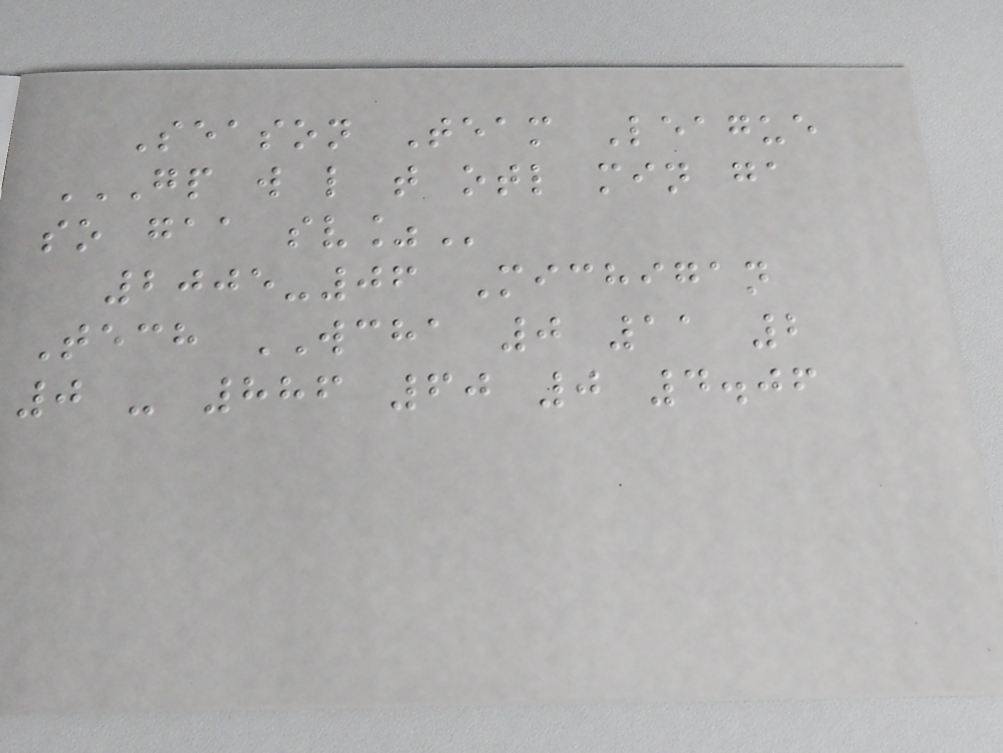Season Team League
GP W L T OTL MIN GA
SO GAA SV%
2005-06 Michigan
Tech WCHA 0 11 2
0 - 886 60 0 4.06
